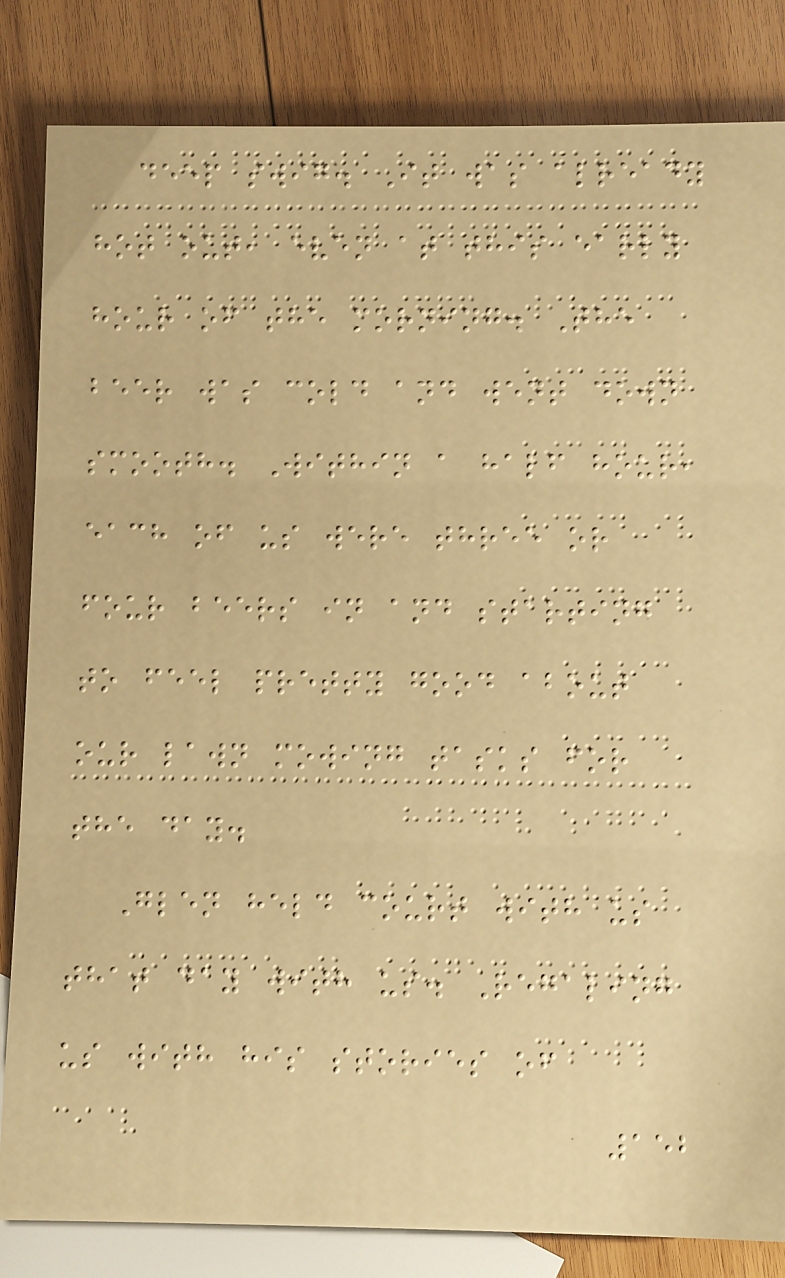deep swig. It was already
hot out, even at this early
hour of the morning. The
beer was cold and went down
smooth. Within a half hour,
each of us were three or
four beers in and starting
to feel pretty good about
our lawn mowing tasks for
the day.
Glen held court with us
that day with us. Regaling
us with his stories of
152
